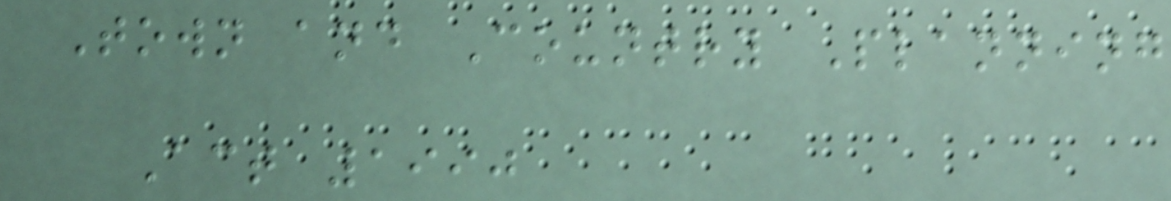Town and Country Planning
Act 1990
